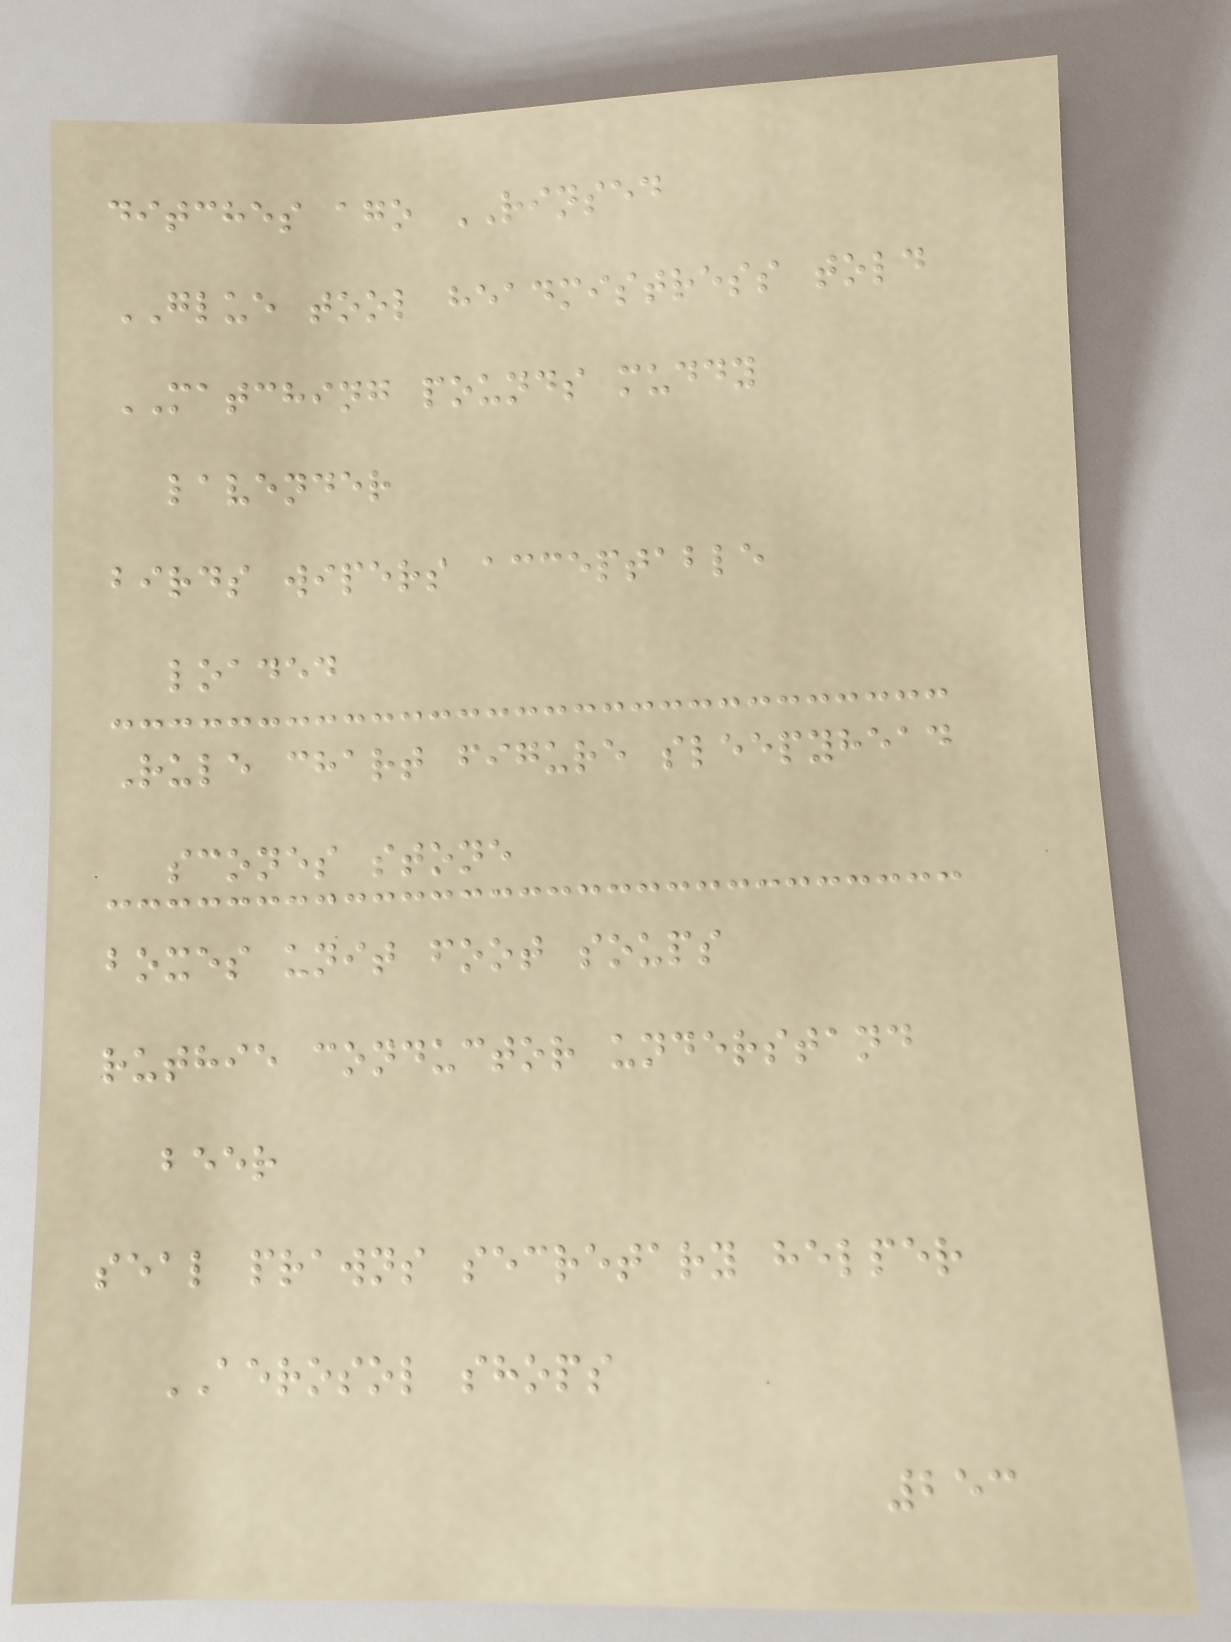ditches ago RINSED
GLUE tool headmistress told
MATCHING pounds muddy
lavender
birds wipers acceptable
loaded
Rule chart figure sleepyhead
scones stone
boxes unit foot soups
ruthie conductor understand
beer
seal prawns secretary helper
AEROSOL shops
253
